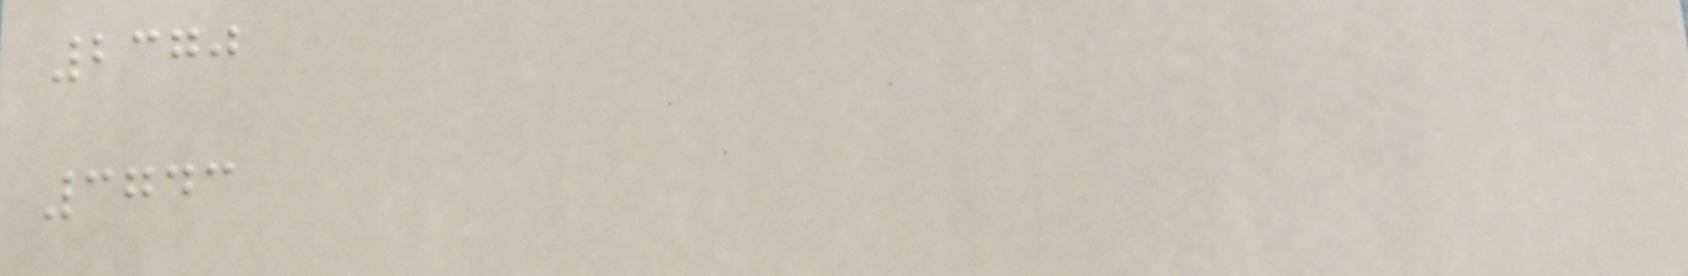2370
3743
